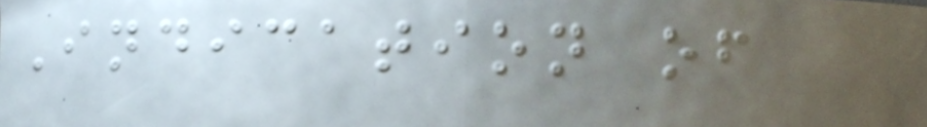Indication of
